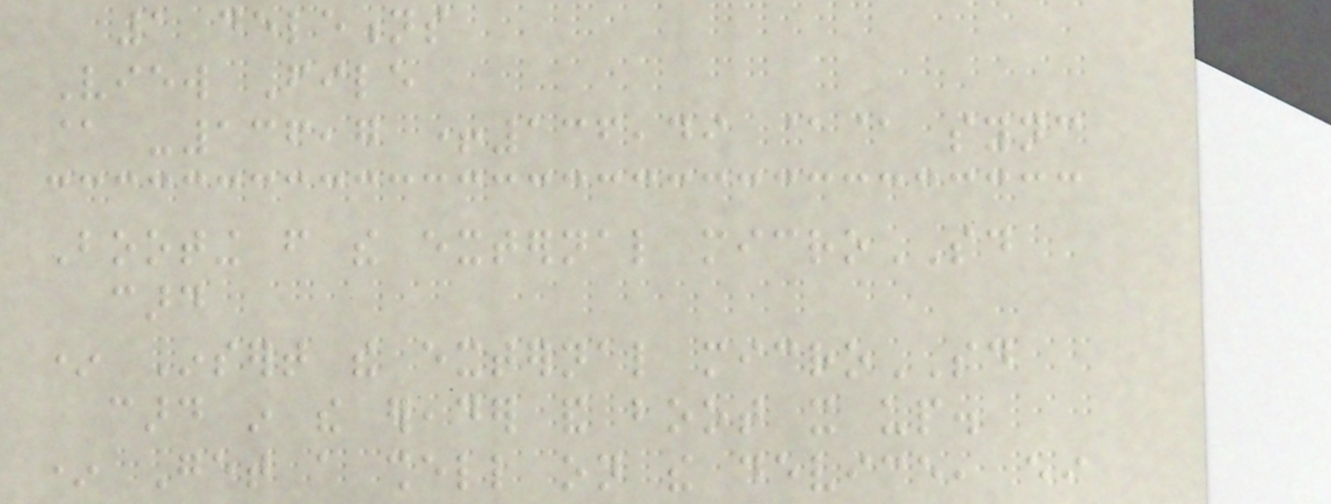1 deletions
View File
@ -136,7 +136,49 @@ sync
Booting from the external microSD
card
* Insert the external microSD
card in the ereader and boot it up.
* Get a shell on the device, either
